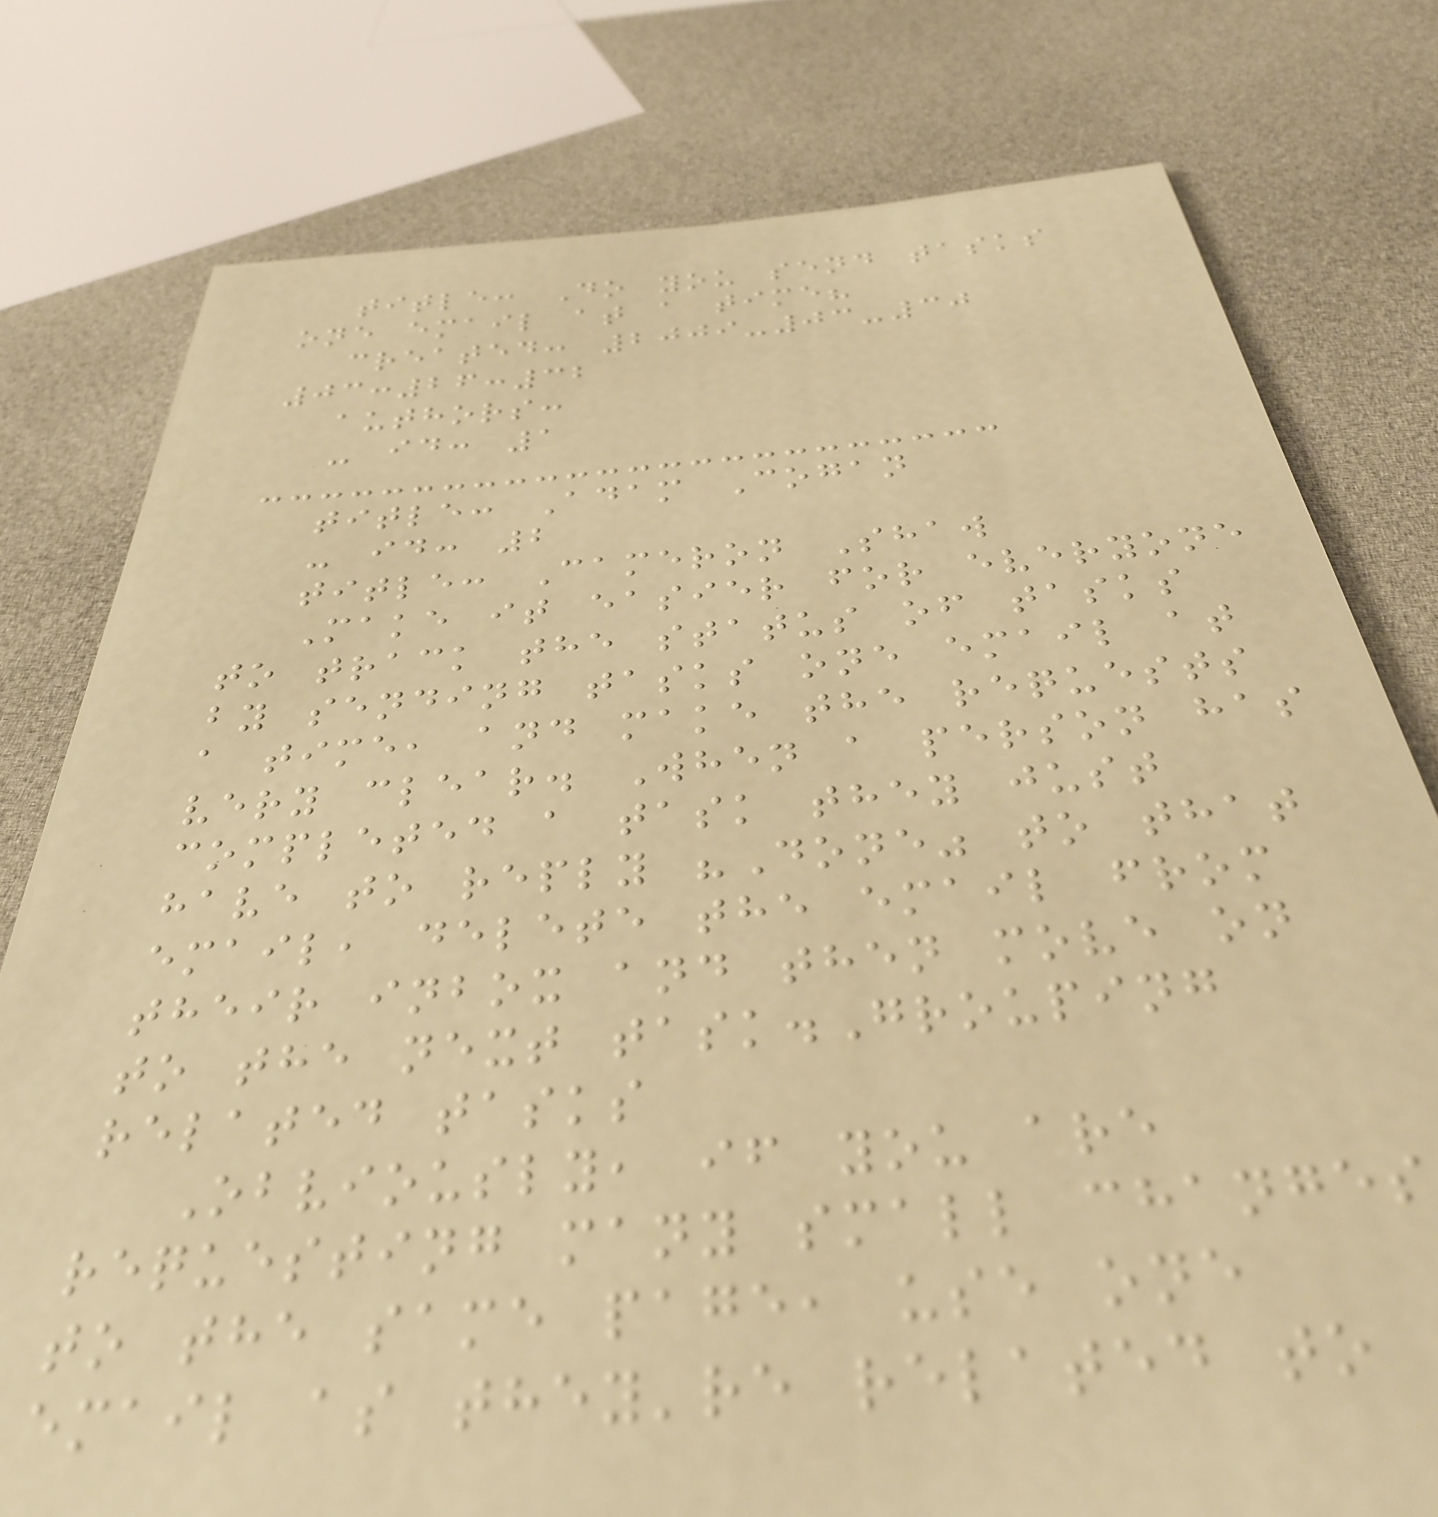title: Do you send tasks
one email at a time?
created: 2009-03-30
03:26:32
authors:
- id: 1
title: Adam Cogan
- id: 2
title: Cameron Shaw
Make it easier for everyone
to track the status of tasks
by sending tasks one email at
a time, and make the requests
very clear. When a person has
completed a task they just
have to reply "Done" to that
email, delete the email from
their inbox and then move on
to the next task.Grouping
related tasks
Obviously, if you are
requesting many small changes
to the same page, use one
email as they're related to
